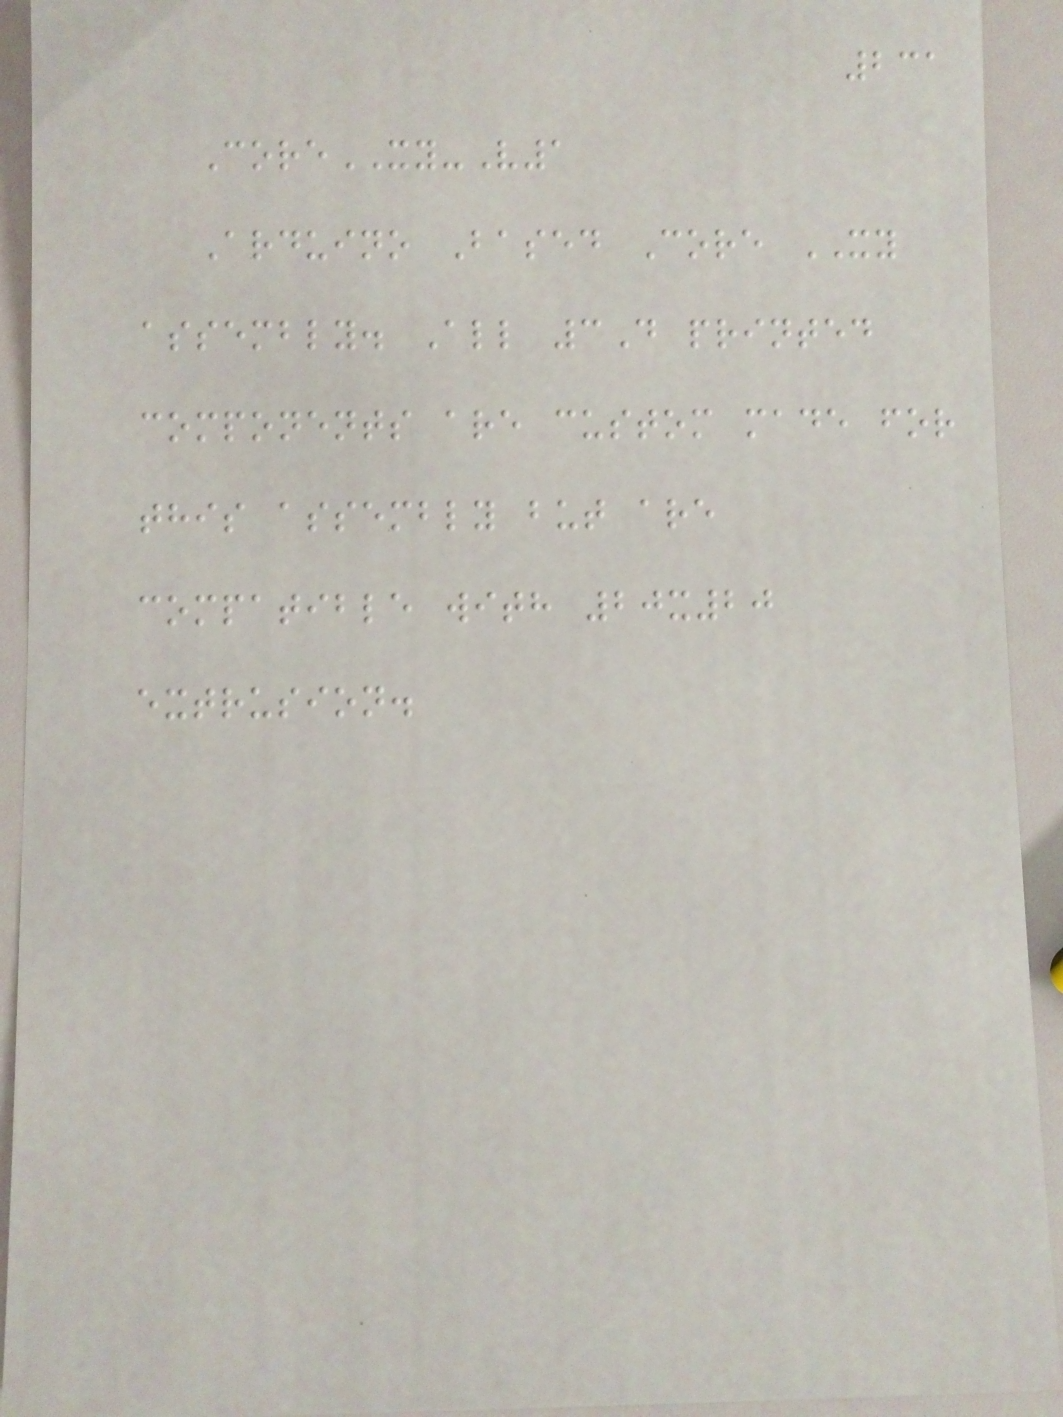231
CoreXY-V1
Arduino Based Core XY
assembly. All 3D printed
components are custom made for
this assembly but are
compatible with 20x20
extrusion.
